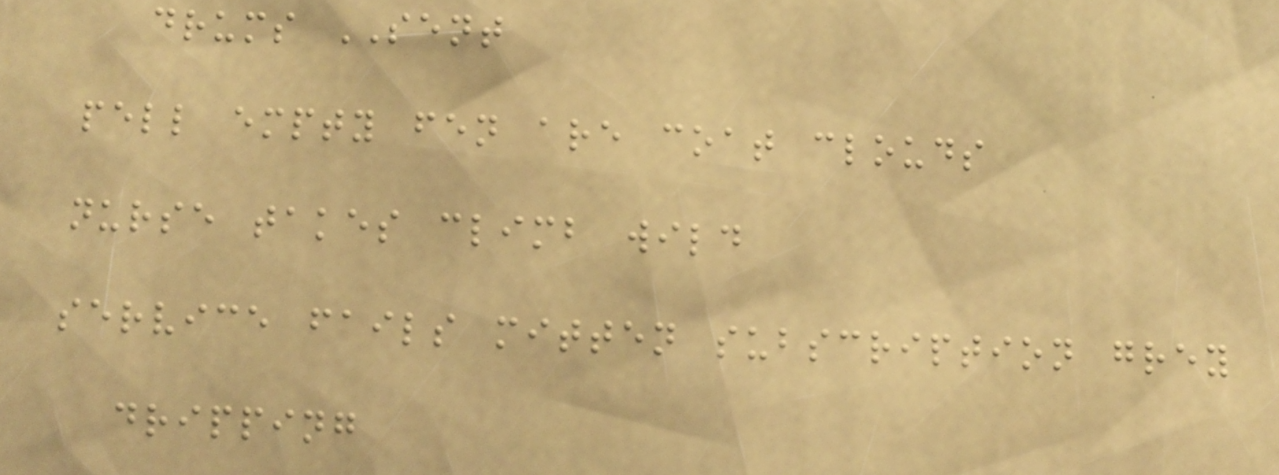drums SENT
pell empty fen are coat clouds
nurse takes climb wild
service fails mitten subscription grey
dripping
